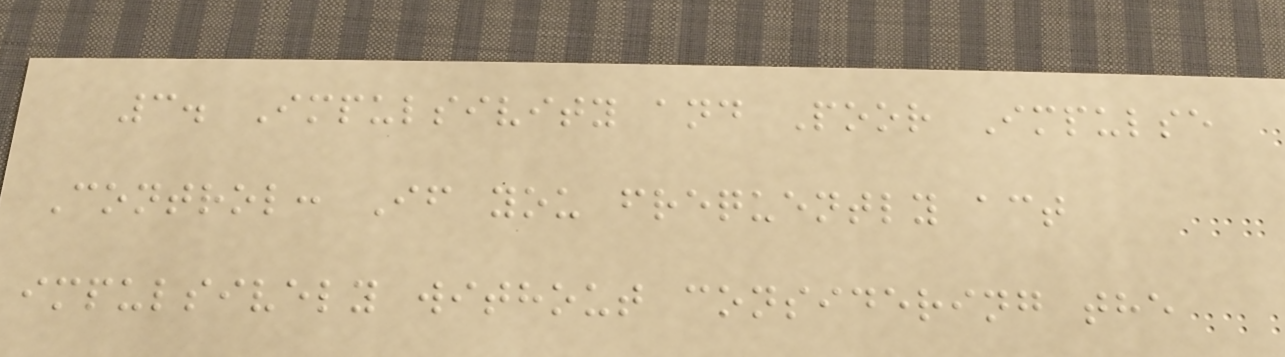3. Impulsivity and Poor Impulse
Control: If you frequently act
impulsively without considering the
